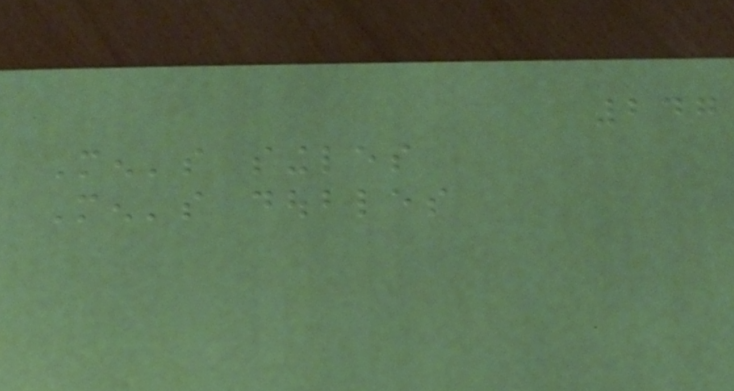247
Men's singles
Men's doubles
